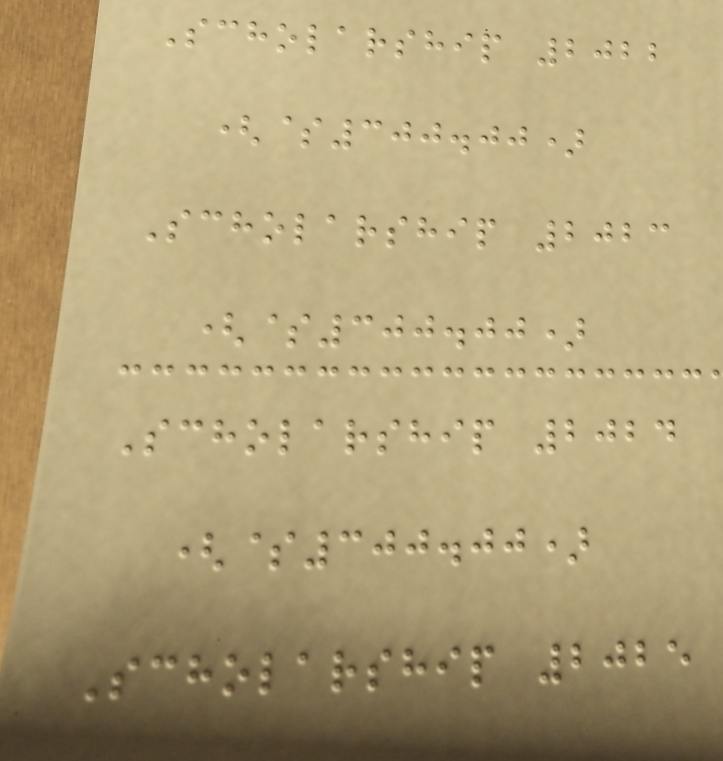Scholarship 2022
($300.00)
Scholarship 2023
($300.00)
Scholarship 2024
($300.00)
Scholarship 2025
